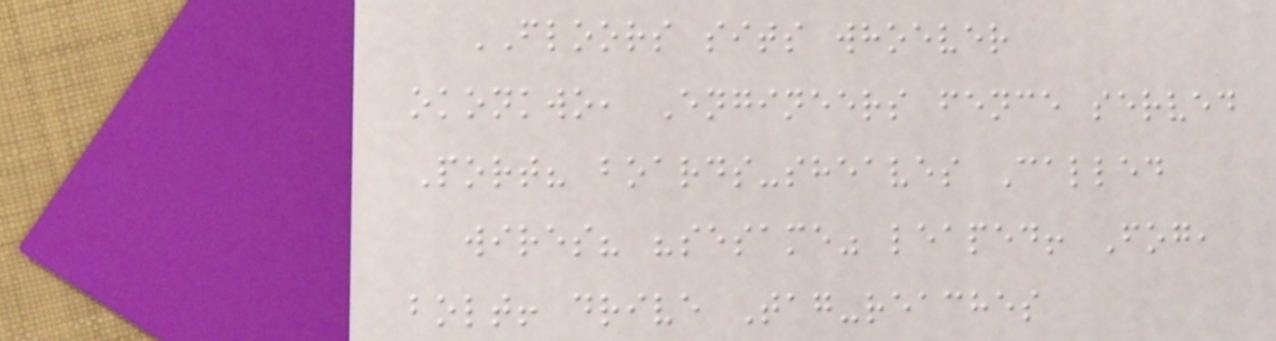FLOORS sits whoever
okonkwo, Engineers fence served
Port? boards-sheaves Called
wires? "sesame" leaped! Fog,
bolt! drive Tag-reaches
